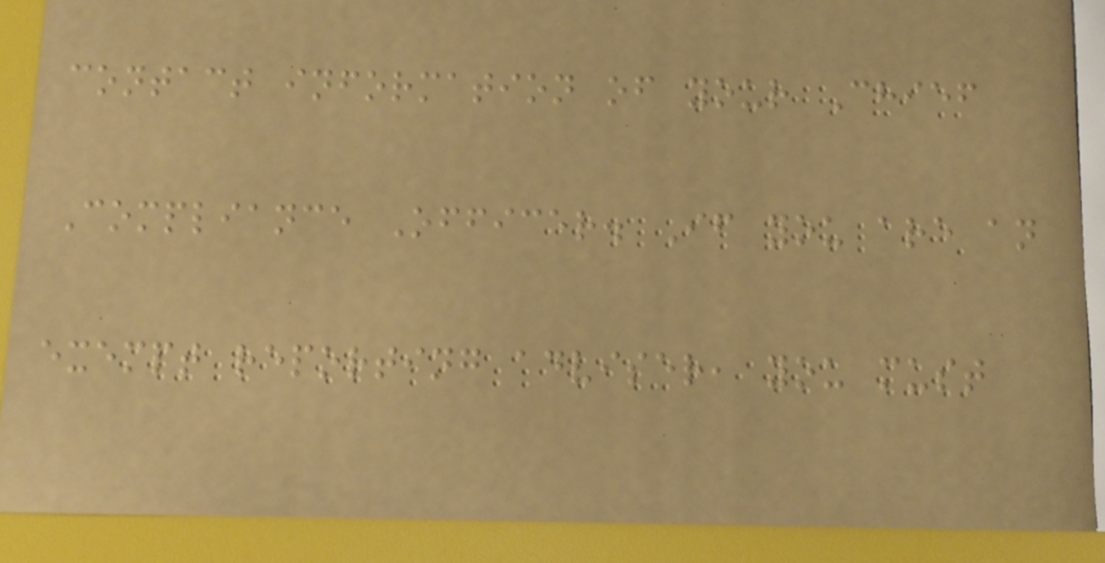contact information of your Chief
Compliance Officer. If you are an
exempt reporting adviser, you must
